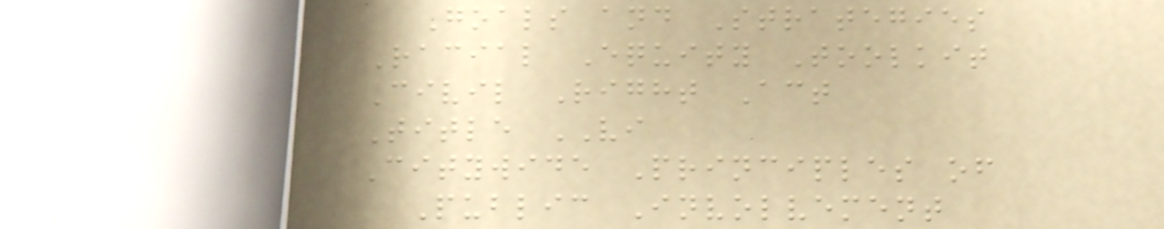Goals and Strategies
Racial Equity Toolkit
Civil Right Act
Title VI
Citywide Principles of
Public Involvement
